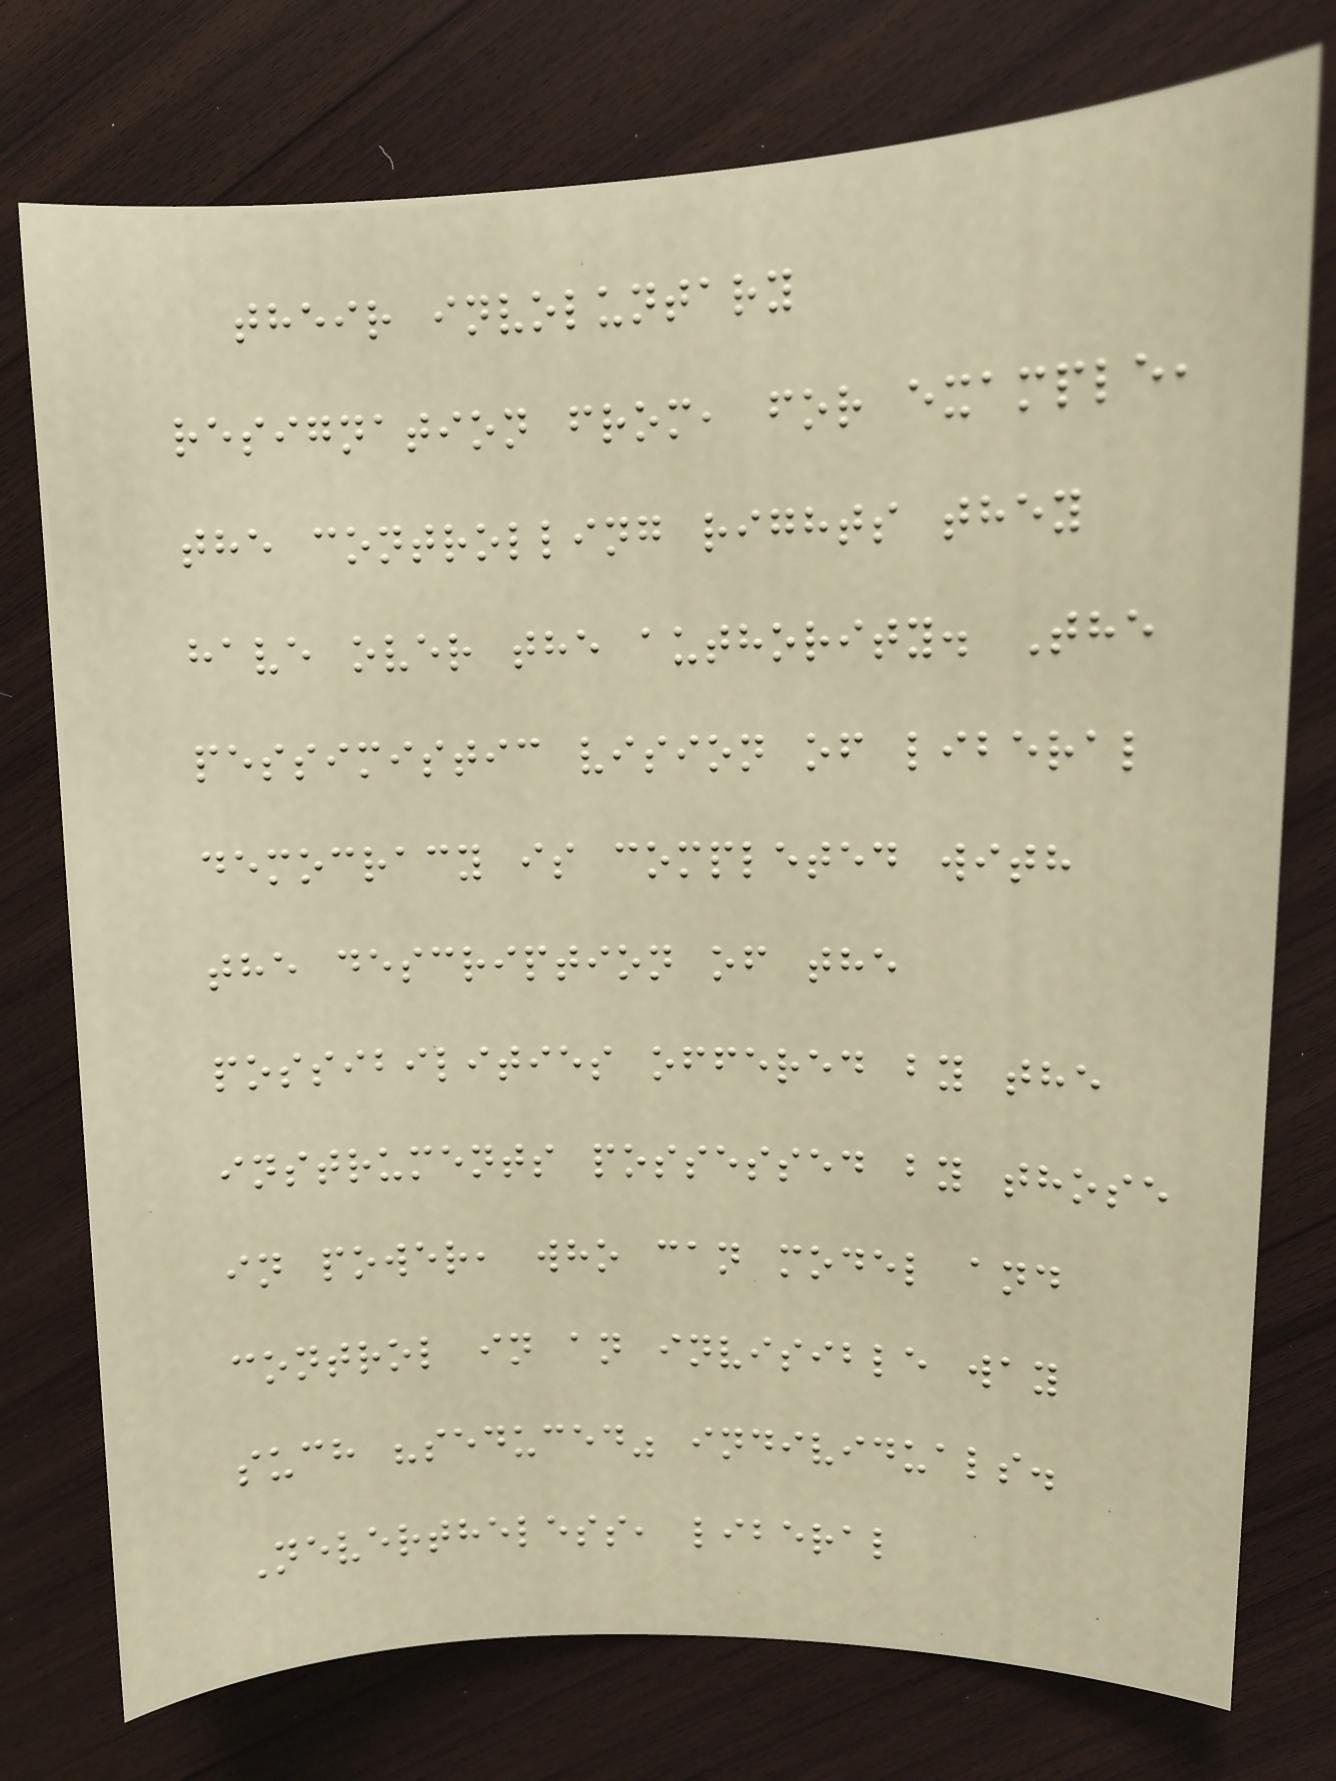their involuntary
resignation from, for example,
the controlling rights they
have over the authority. The
pessimistic vision of liberal
democracy is completed with
the description of the
possibilities offered by the
instruments possessed by those
in power, who can model and
control in an invisible way
such "seduced" individuals.
Nevertheless, liberal
